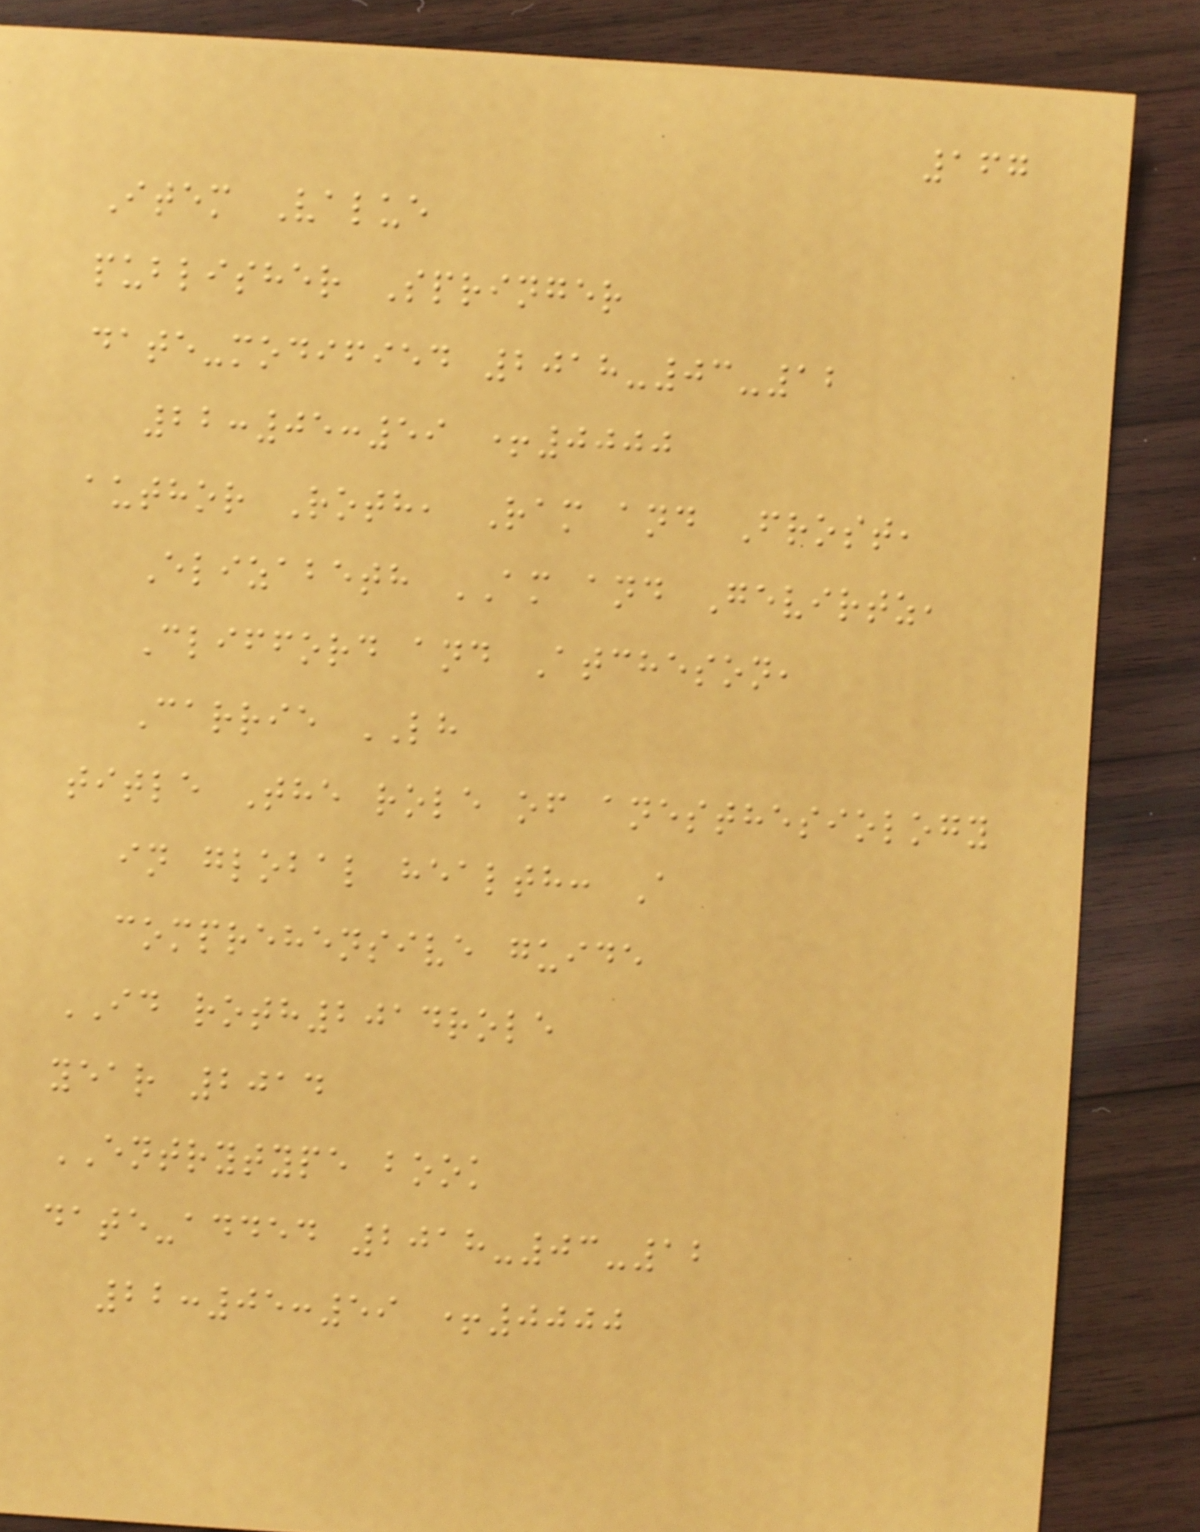167
Item Value
publisher Springer
date-modified 2018-03-12
22:05:59 +0000
author Roth, Ram and Frost,
Elizabeth AM and Gevirtz,
Clifford and Atcheson,
Carrie LH
title The role of anesthesiology
in global health: A
comprehensive guide
ID roth2014role
year 2014
ENTRYTYPE book
date-added 2018-03-12
22:05:59 +0000
